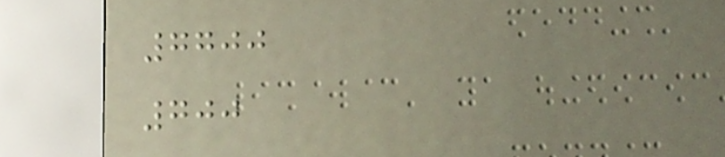7700
700
